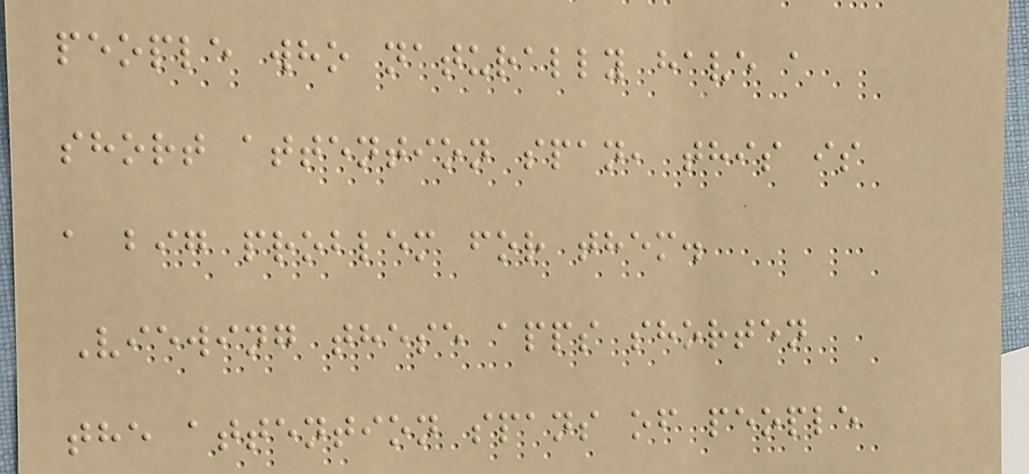people who naturally have a
short attention span, this is
a big problem for them.
Viewing these apps shorten
the attention spans of people
